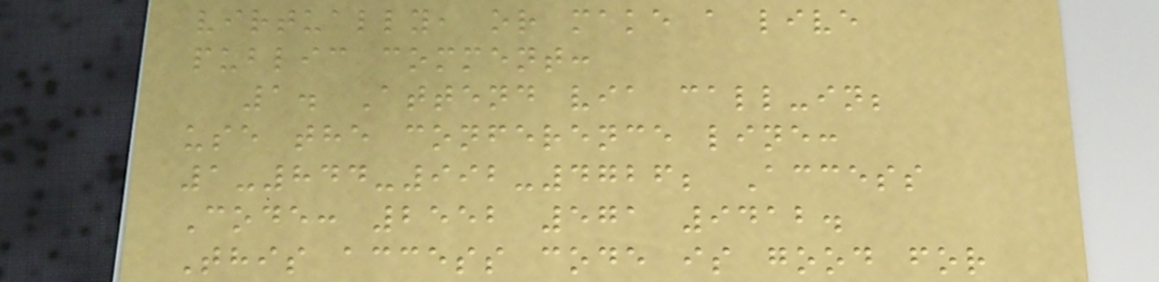virtually, or make a live
public comment:
1. Attend via call-in;
use the conference line:
1-844-992-4726; Access
Code: 2552 571 9412.
This access code is good for
